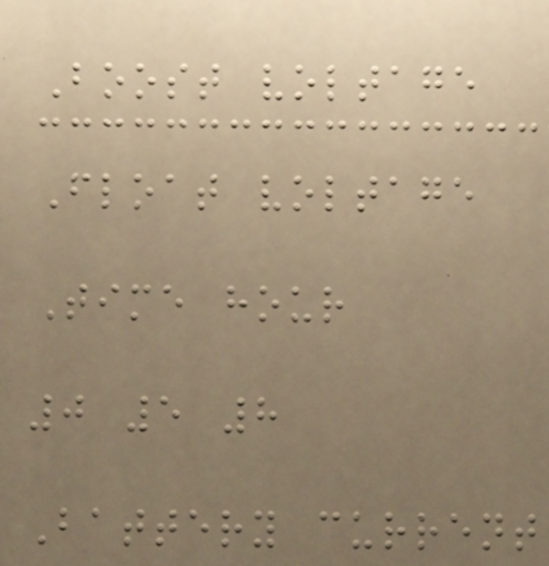Boost voltage
Float voltage
Time hour
0 5 8
Battery current
